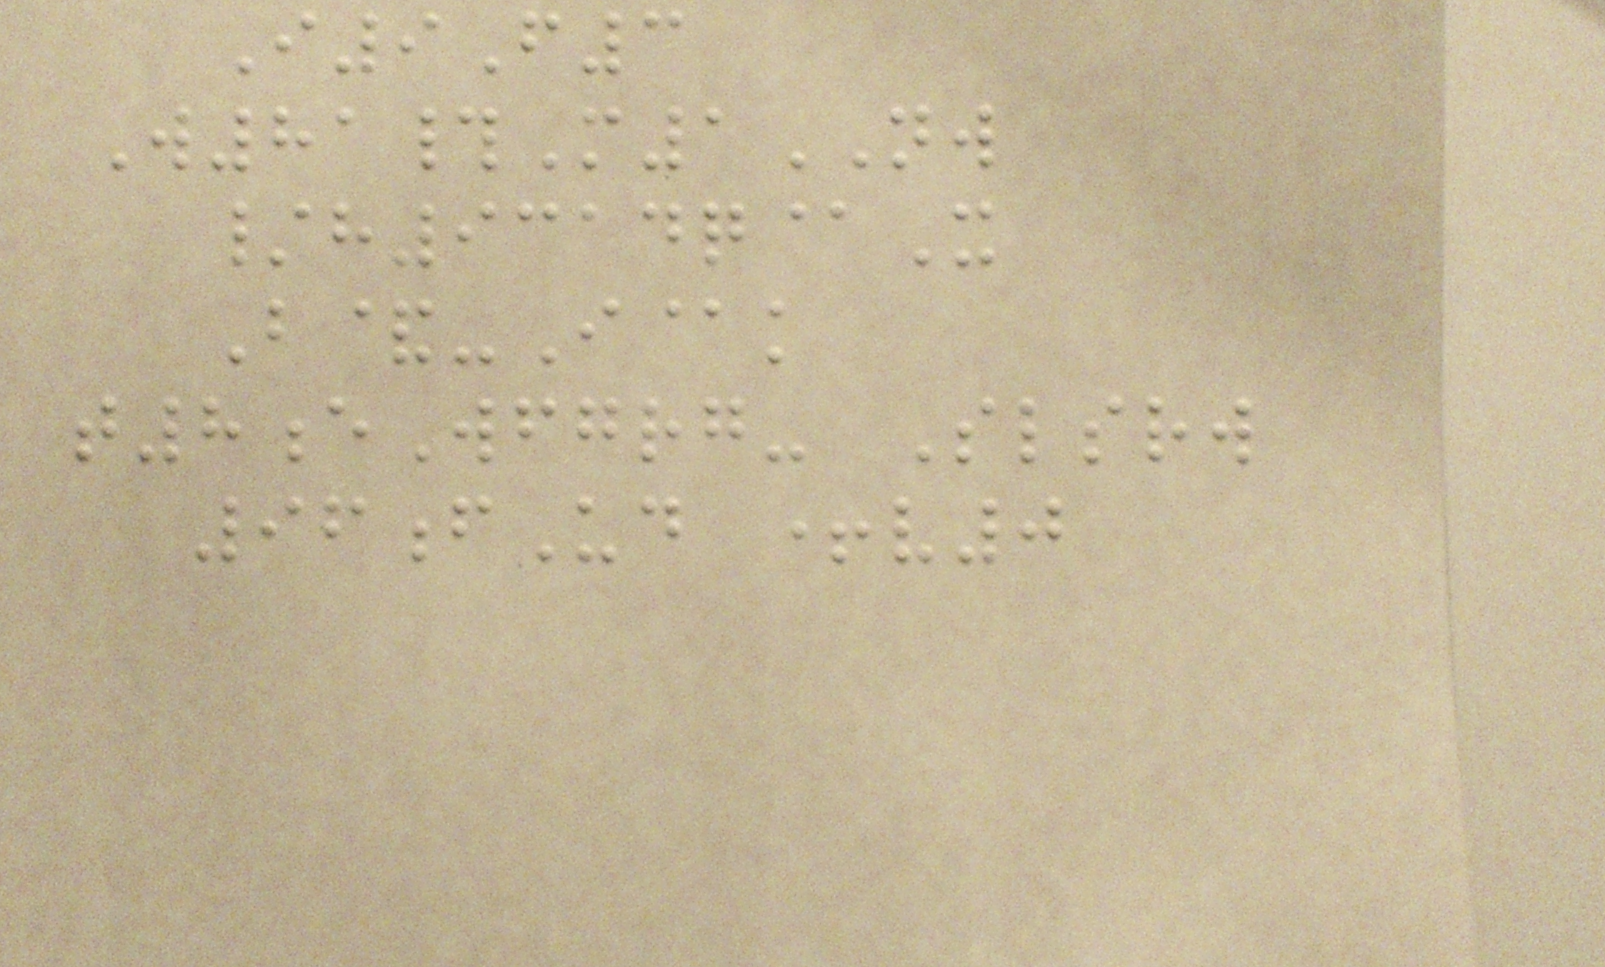I9F3
W81#M1NW
/h9314q@X
B&-I@k
t8eWfgrg- Slsrw
96fUd +v0
